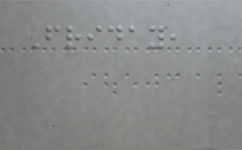Friday,
